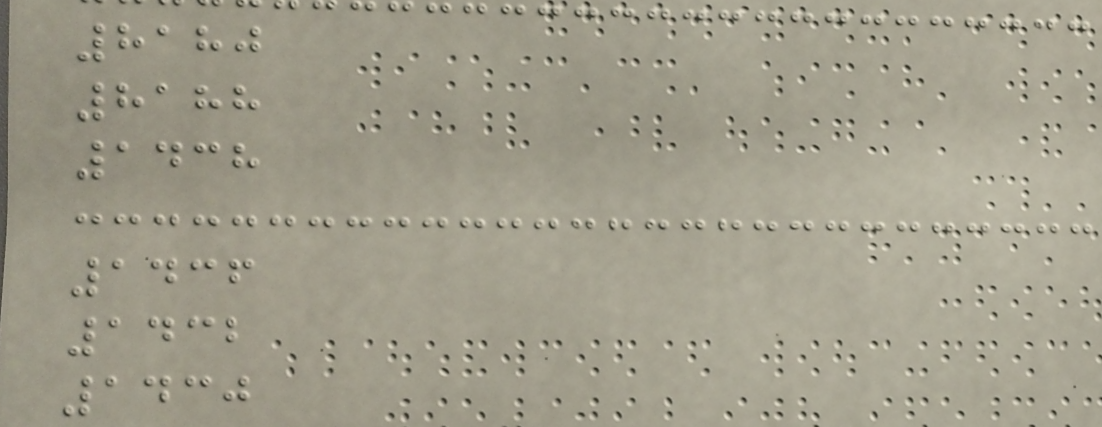8180
8188
1438
1436
1432
1430
